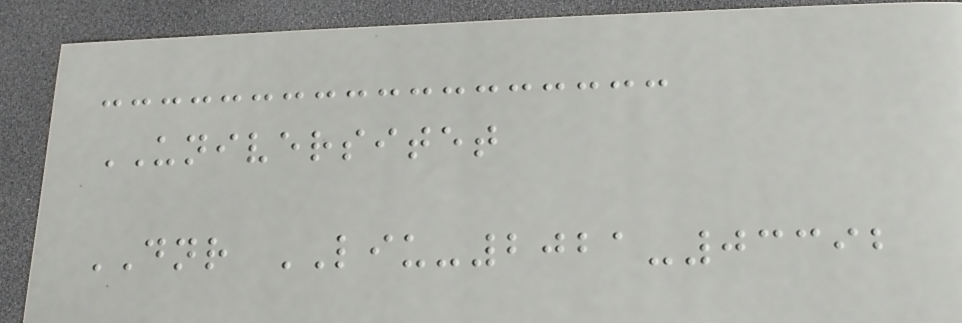UNIVERSITET
DNR LIU-2021-03392
